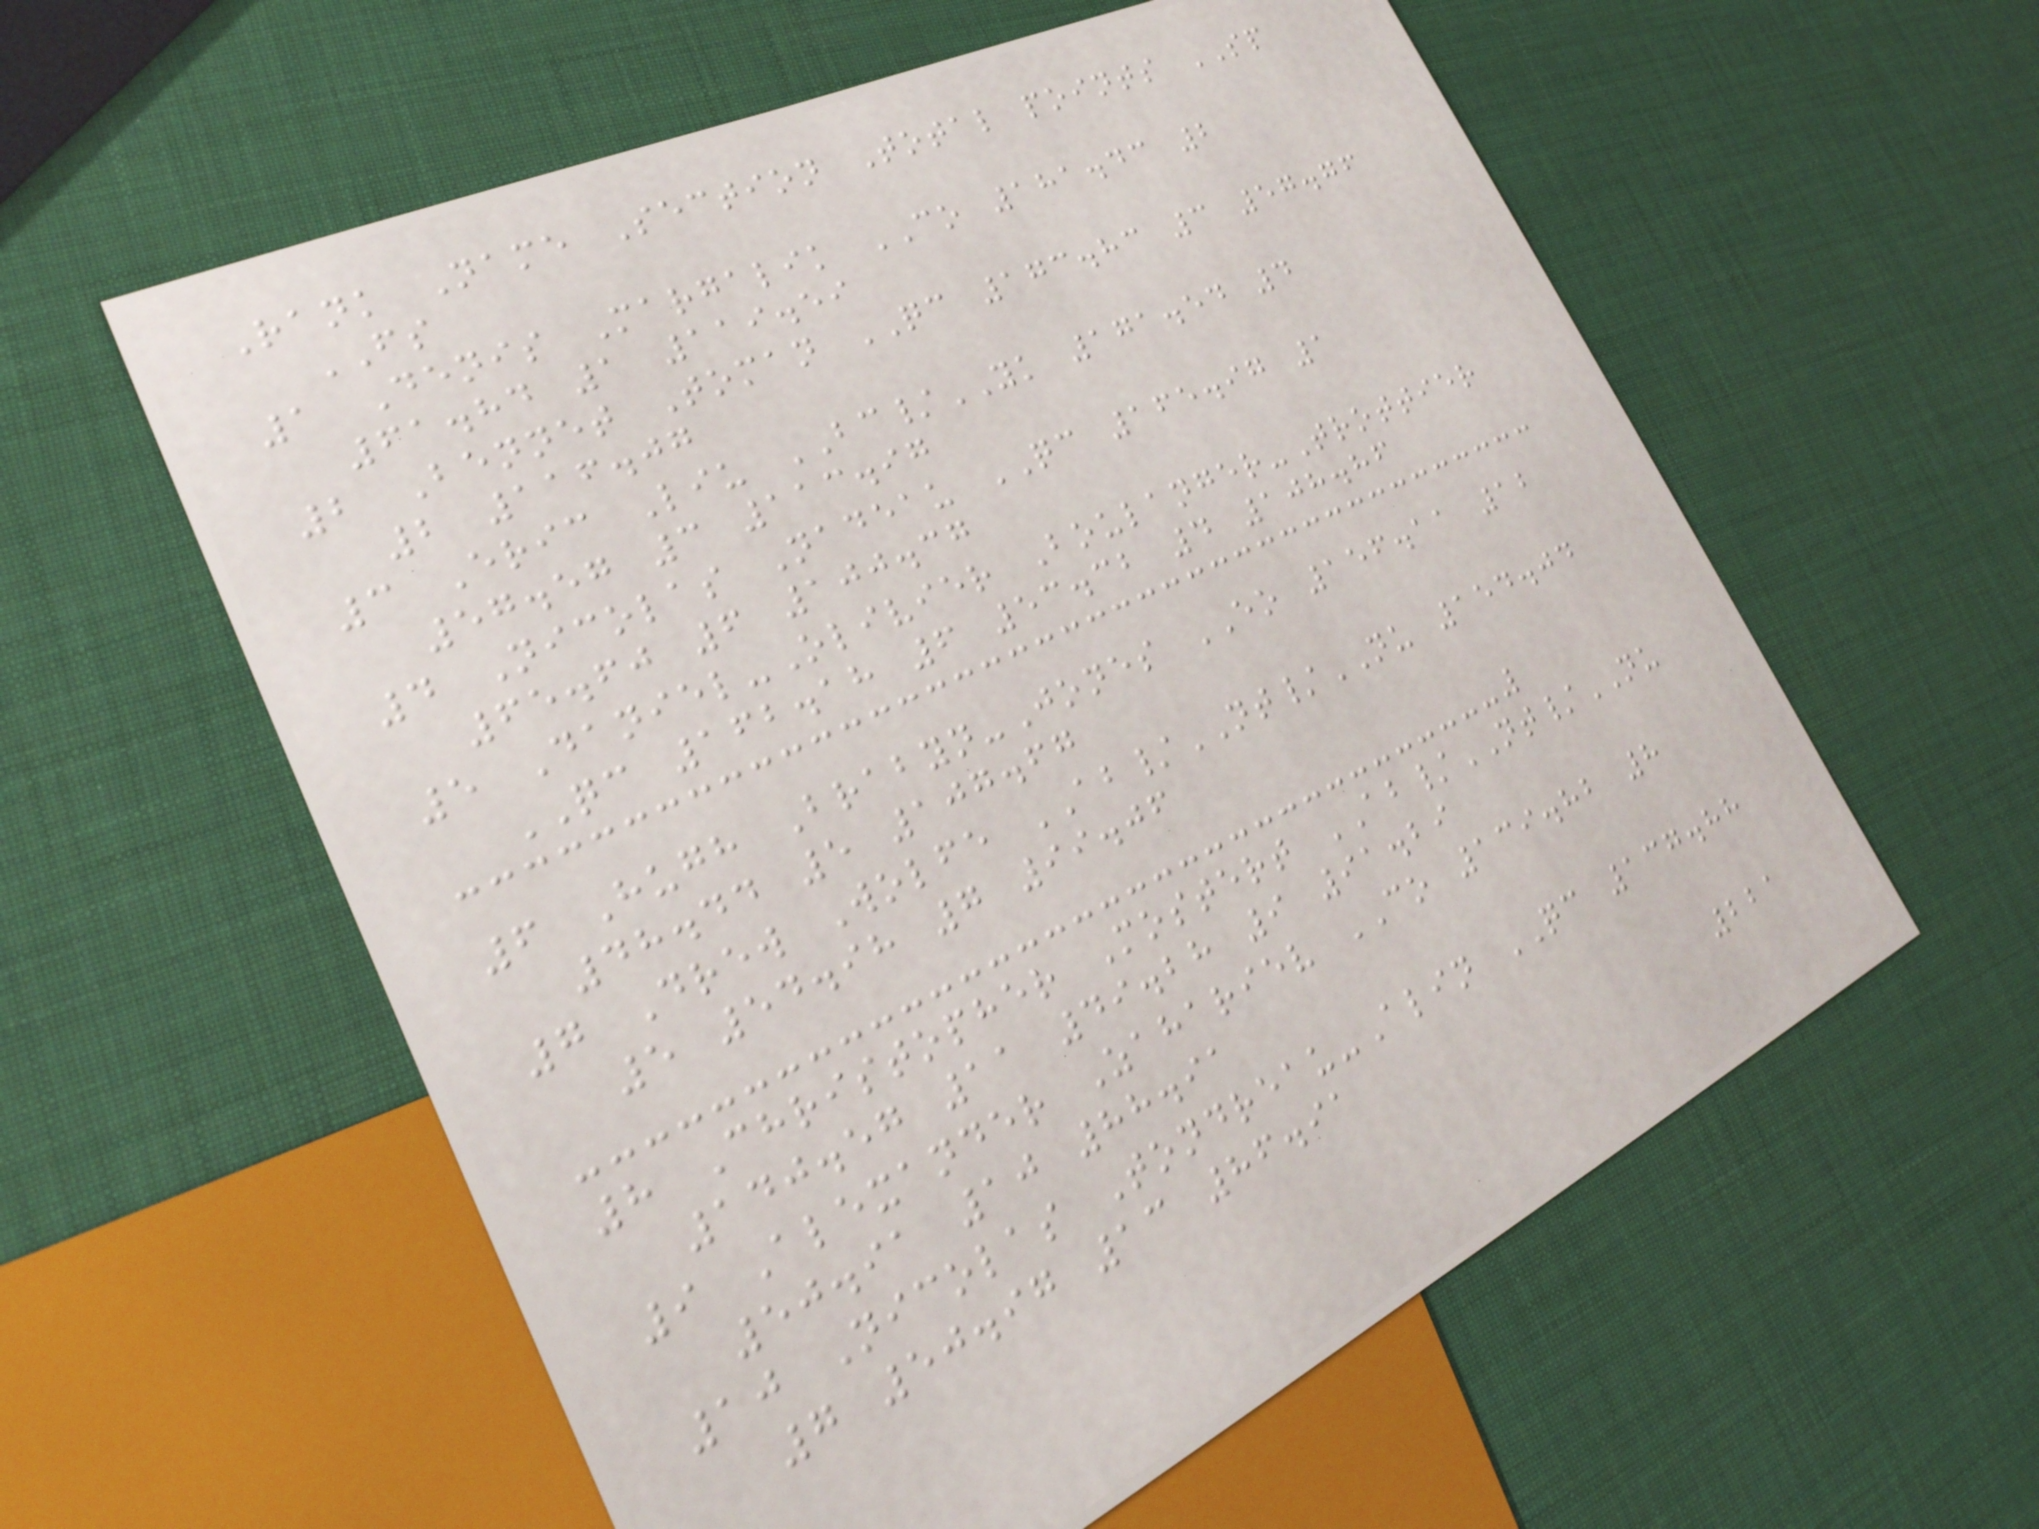Rank Name Section Total points SP
FS
1 Denis Margalik CO 181.43 2
61.84 1 119.59
2 Bennet Toman QC 173.83 3 57.76
2 116.07
3 Eric Liu BC/YK 171.54 4
57.57 3 113.97
4 Nicolas Nadeau QC 165.97 1
65.60 6 100.37
5 Daniel-Olivier Boulanger-Trottier
QC 162.18 6 53.32 4 108.86
6 Hugh Brabyn-Jones EO 156.11 12
48.44 5 107.67
7 Drew Wolfe AB/NT/NU 154.04
5 54.98 7 99.06
8 Christopher Mostert AB/NT/NU
140.57 11 49.28 9 91.29
9 Alexander Zahariev CO 139.82 8
50.91 10 88.91
10 Nicolas Tondreau-Alin QC 137.88
7 50.97 13 86.91
221
